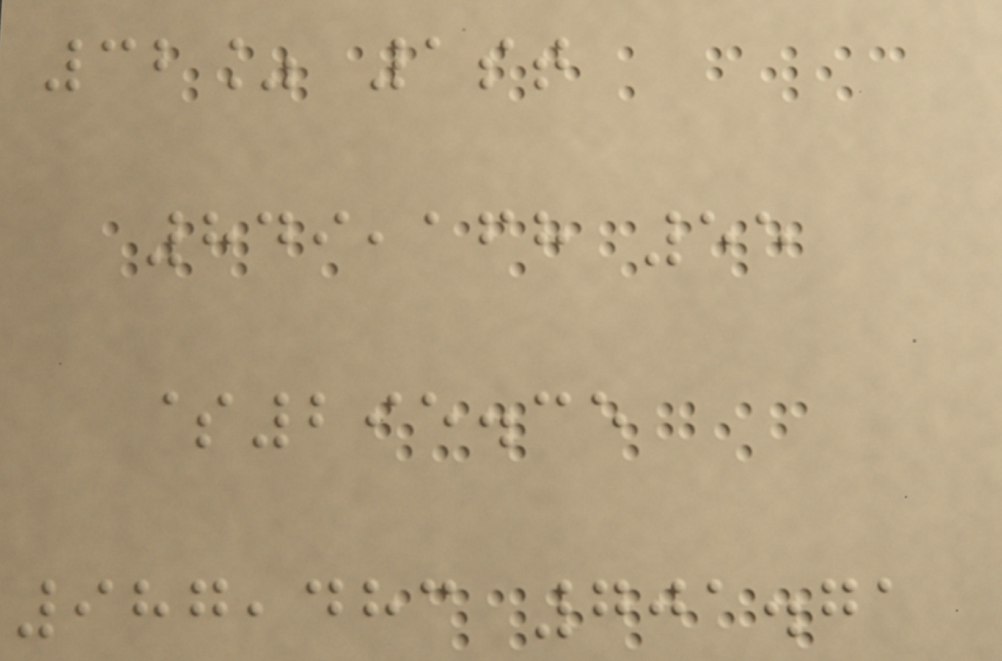32% 1st
849,168 55
$295.35
987,483 701.71
